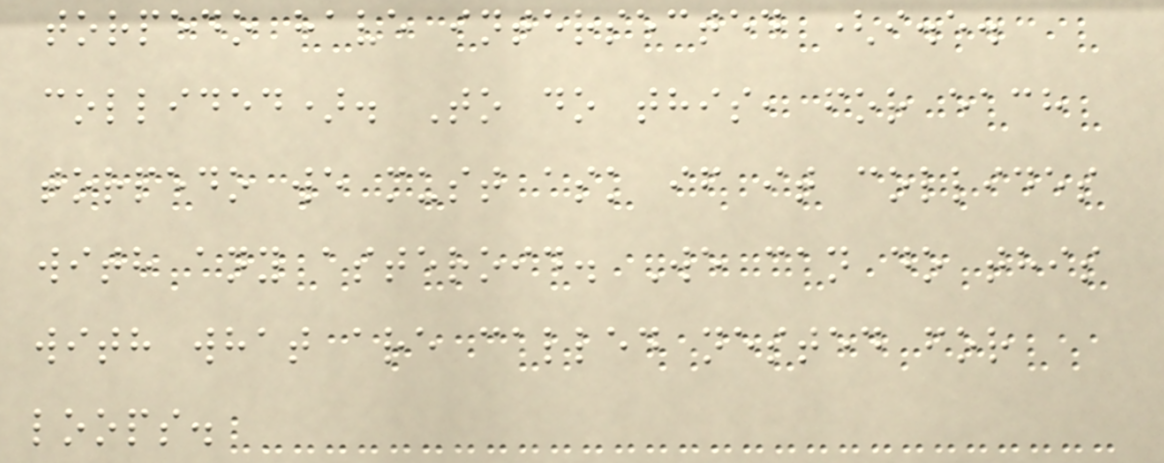torpedo have intersected (i.e.
collided). To do this, for each
torpedo we must ask if it collides
with any asteroid. We can do this
with what are called nested for
loops.
